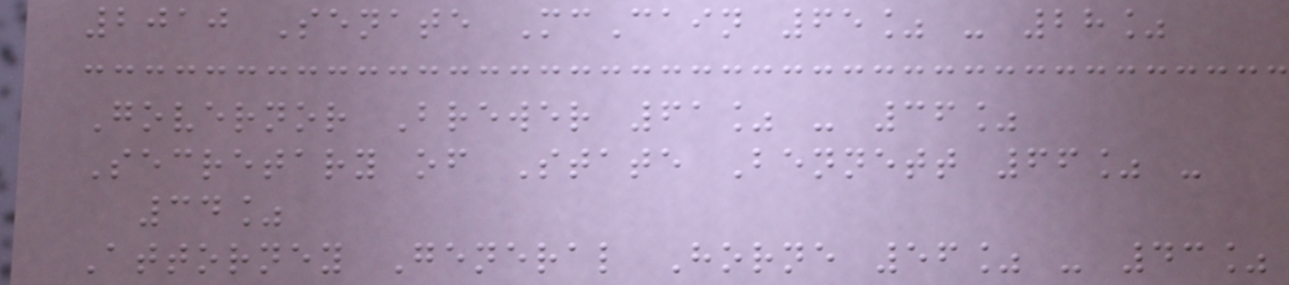2010 Senate McCain 65% - 28%
Governor Brewer 61% - 36%
Secretary of State Bennett 66% -
34%
Attorney General Horne 56% - 43%
